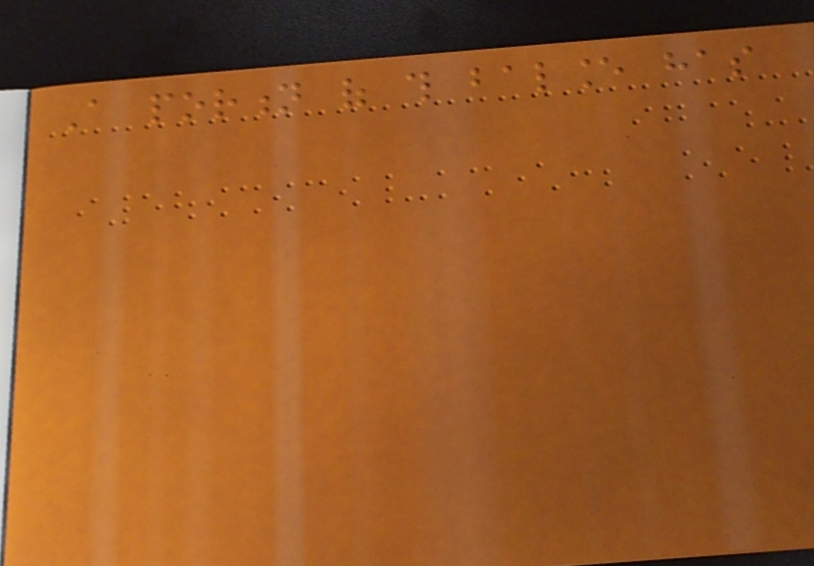A portion of this balance has
